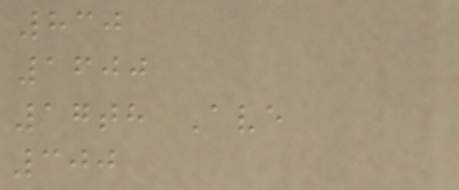830
1600
17th Ave
300
